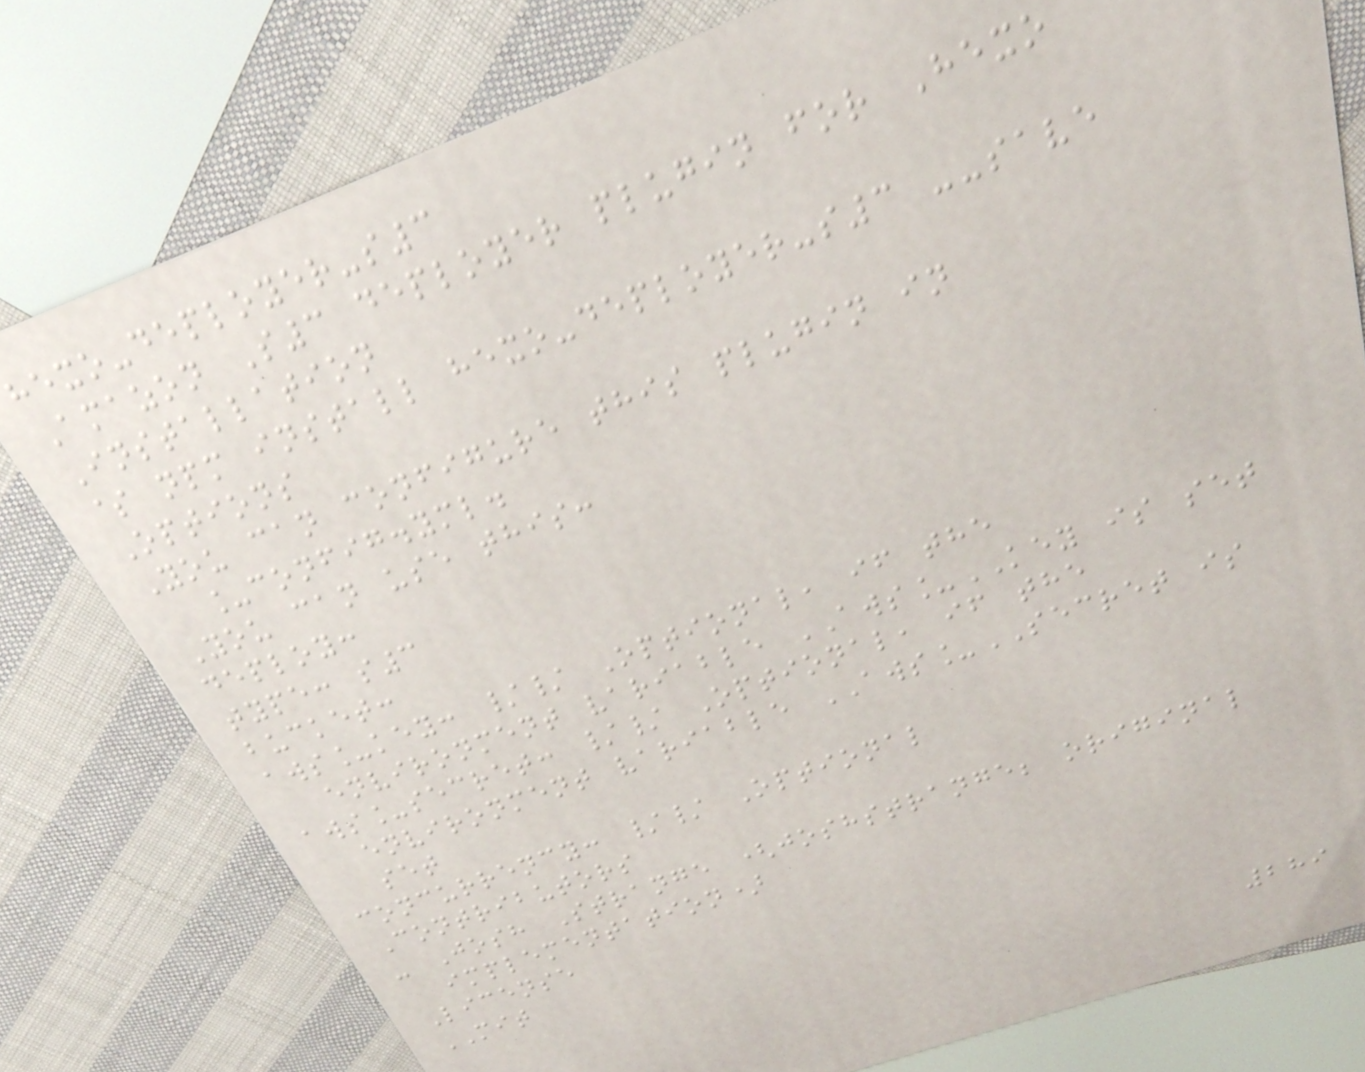hexo-deployer-s3
Amazon S3 deployer plugin for Hexo
Installation
$ npm install hexo-deployer-s3 --save
Options
You can configure this plugin in
_config.yml.
You can use this:
deploy:
type: s3
bucket:
aws_key: // Optional, if the
environment variable AWS_KEY is set
aws_secret: // Optional, if the
environment variable AWS_SECRET is
set
concurrency: // Optional
Contributors
- Josh Strange (joshstrange; original
implementation)
License
MIT
289
